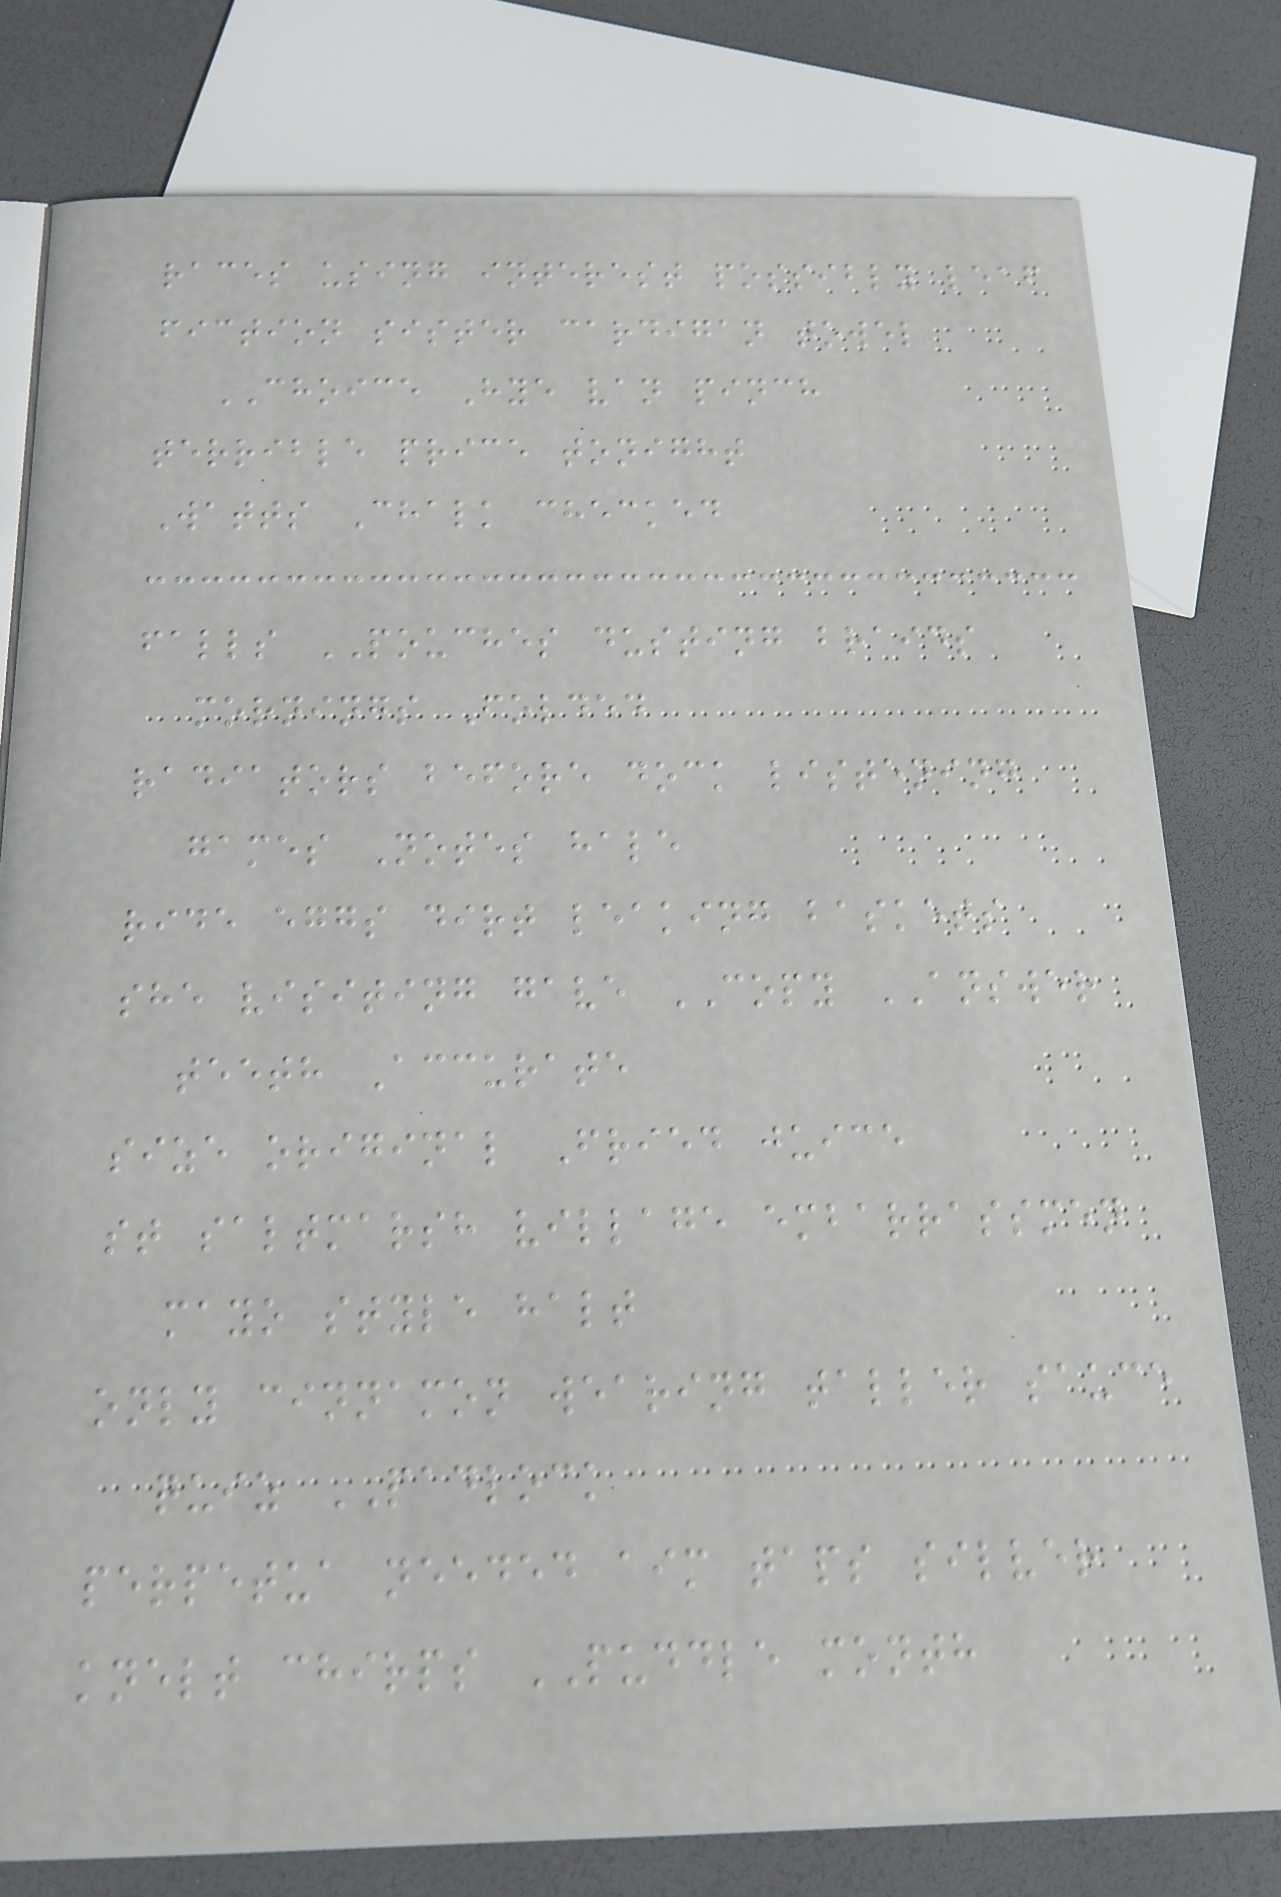races using interest possibly leaf
fiction sister cardigan towel
CHOICE Hye van pinch
terrible price tonight
Watts Chalk checked
falls POUCHES dusting braids
mornings Folded
radiators before dock listening
games Notes hale
ride eggs dirt leaking baskets
she visiting gave COPY ANSWER
teeth Accurate
size original Fried juice
st saltmarsh village embarrassmen
mayo style halt
only cinnamon wearing taller sauce
quiz PADLOCK
perpetua needed aim taps silver
knelt chirps PUDDLE month
